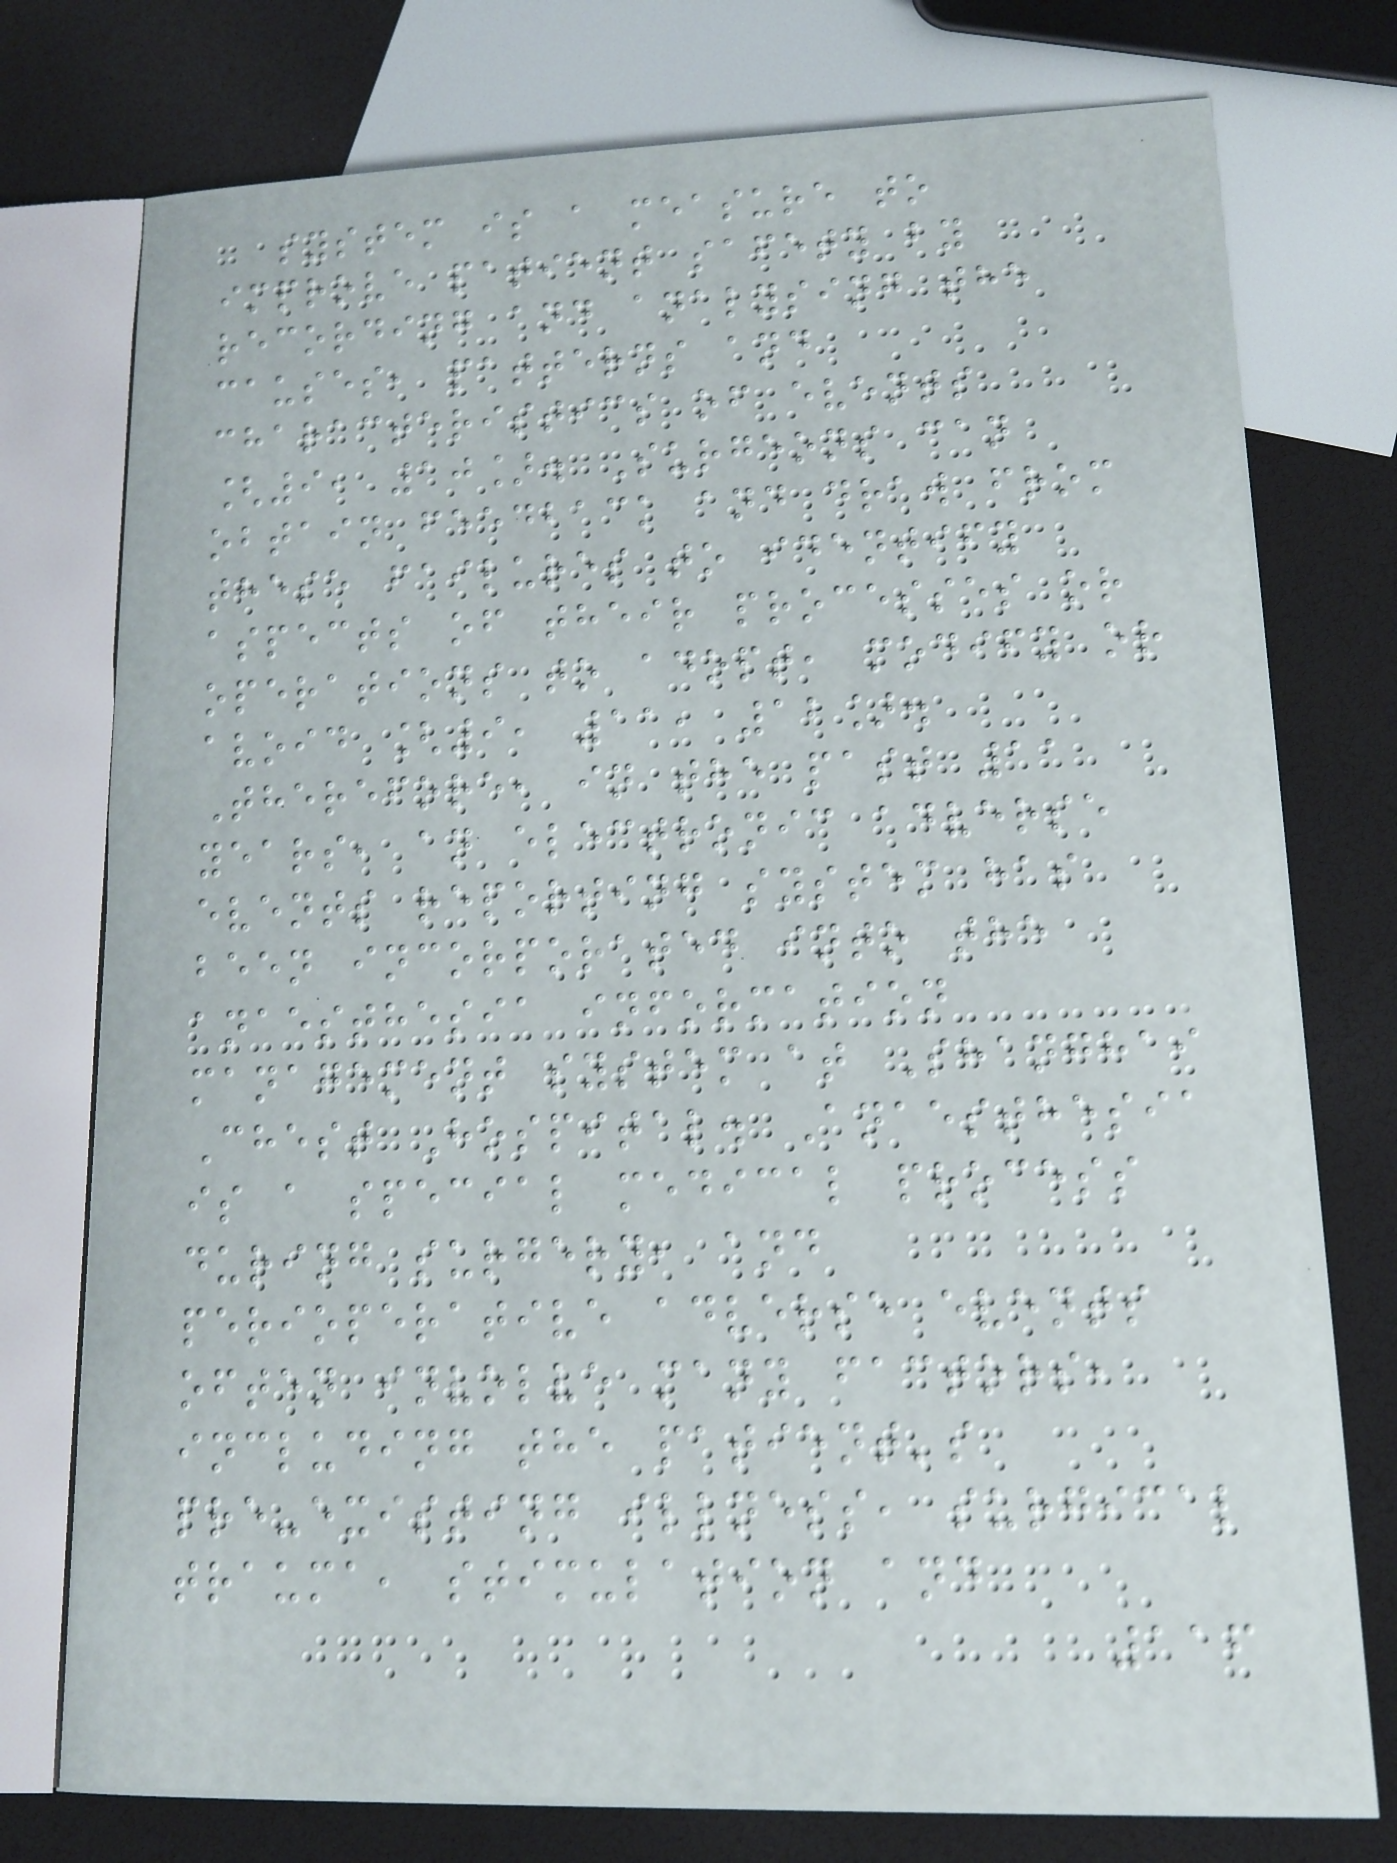system is a measure to
improve patient safety by
recording and analysing the
causes, patterns and
characteristics of events
[9, 10]. Surgeons can
obtain feedback and draw from
these failures to identify
aspects of their processes or
operations to adopt, modify or
avoid [9, 11, 12].
Therefore, in the past 11
years, an electronic adverse
events reporting system has
been incorporated into the
anaesthesia information
management system at Shanghai
Chest Hospital. Anaesthesia
is a special medical process
during surgery, and
perioperative adverse events
often involve many factors,
including the patient's
pre-existing illness, surgical
trauma, stimulation and
116
